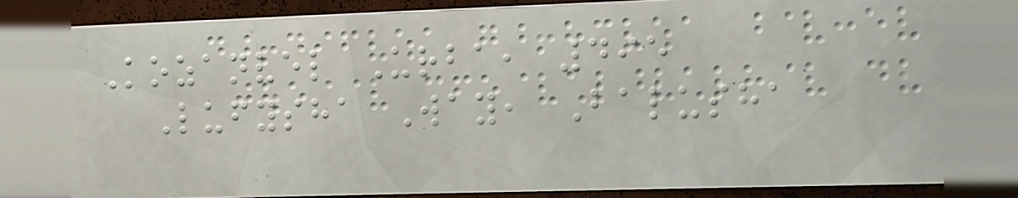Kozanvel Urba, 495
Lufysha Way, Balusha
